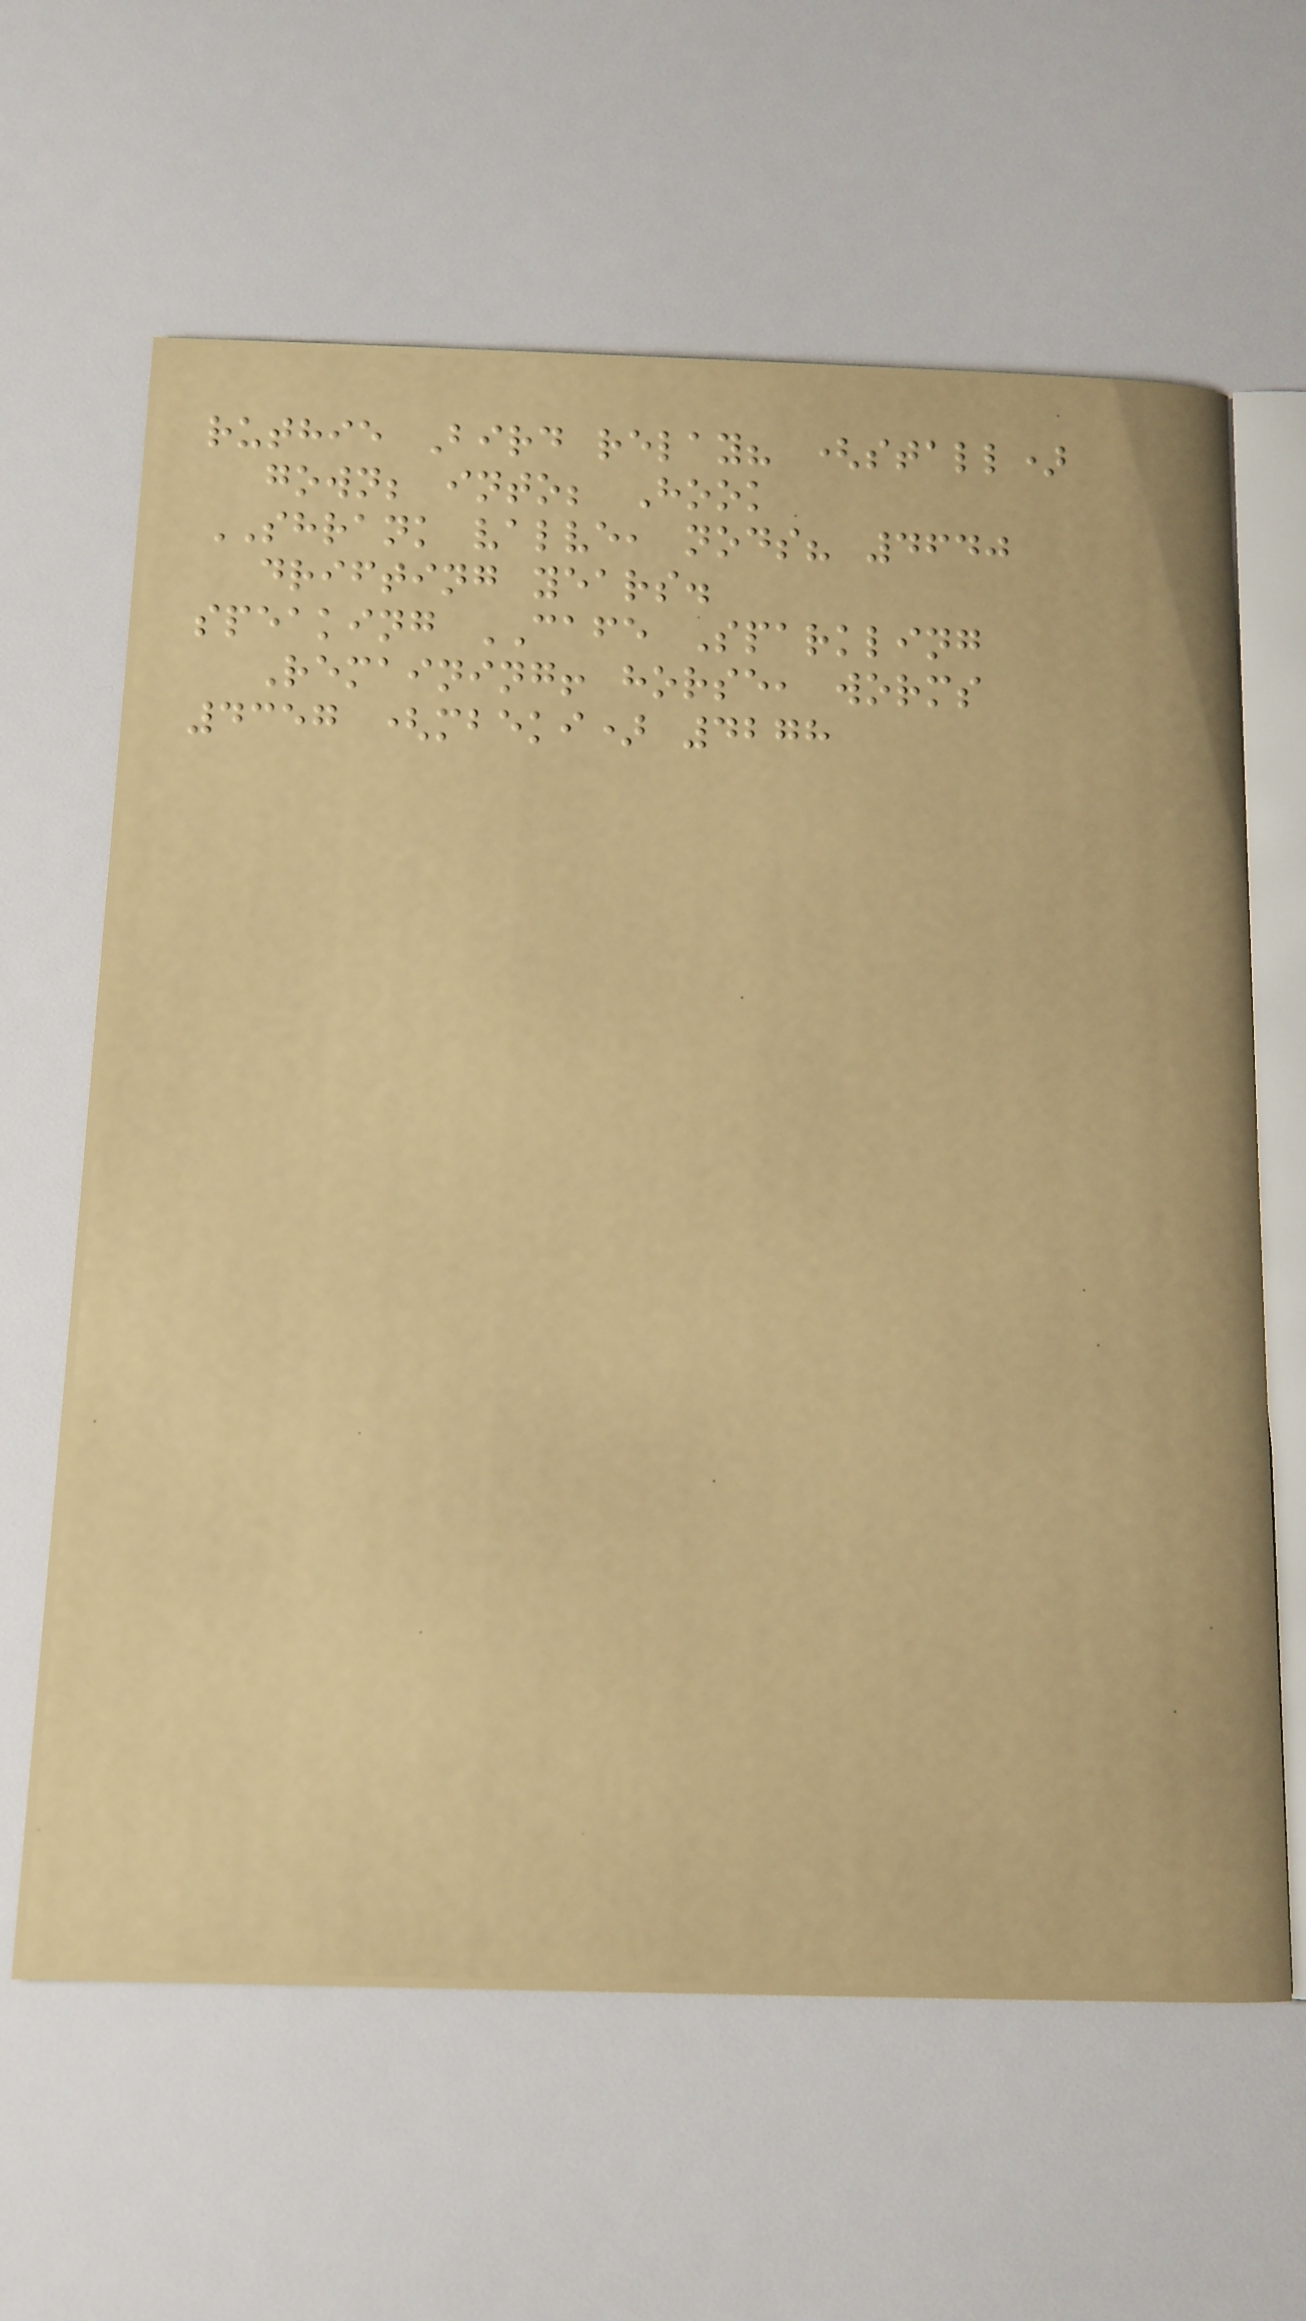ruthie Bird relay? (stall)
gown; into; Hook
SHRANK valve, nods? 4640
drifting years.
speaking CAFE Sparkling
Remaining! horse, worms
4357 (mbeki) 4278
